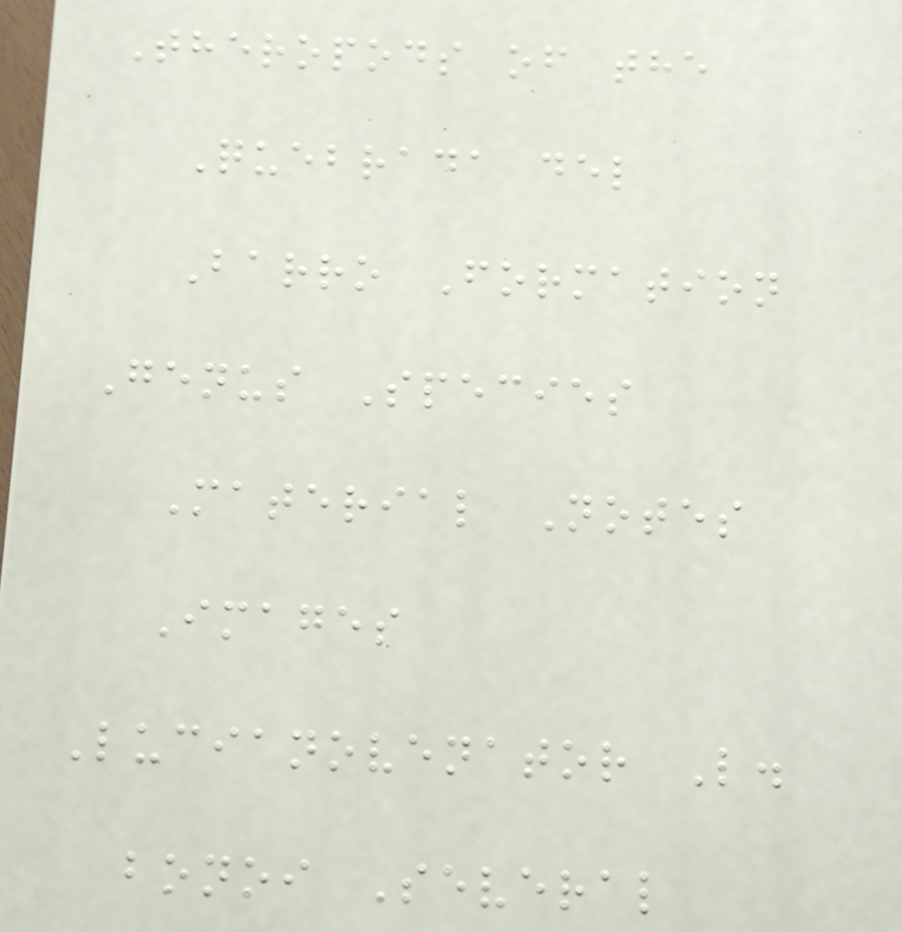Theropods of the
Quebrada del
Barro Formation
Genus Species
Material Notes
Images
Lucianovenator L.
bonoi Several
